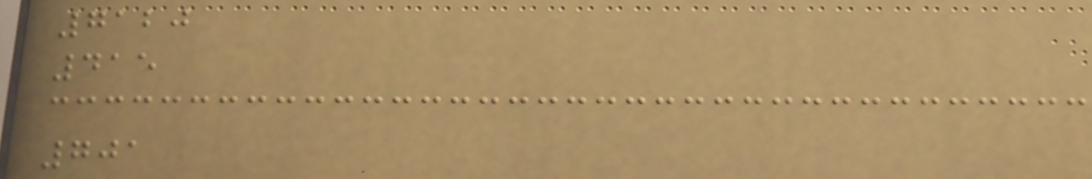7120
415
701
